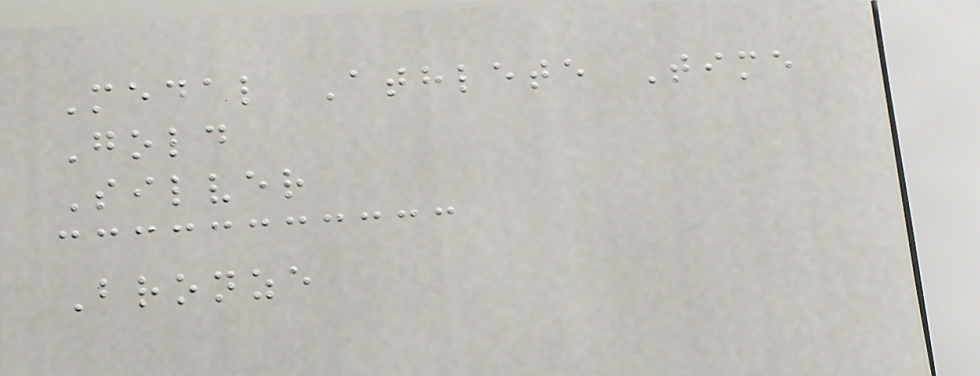Medal Athlete Time
Gold
Silver
Bronze
